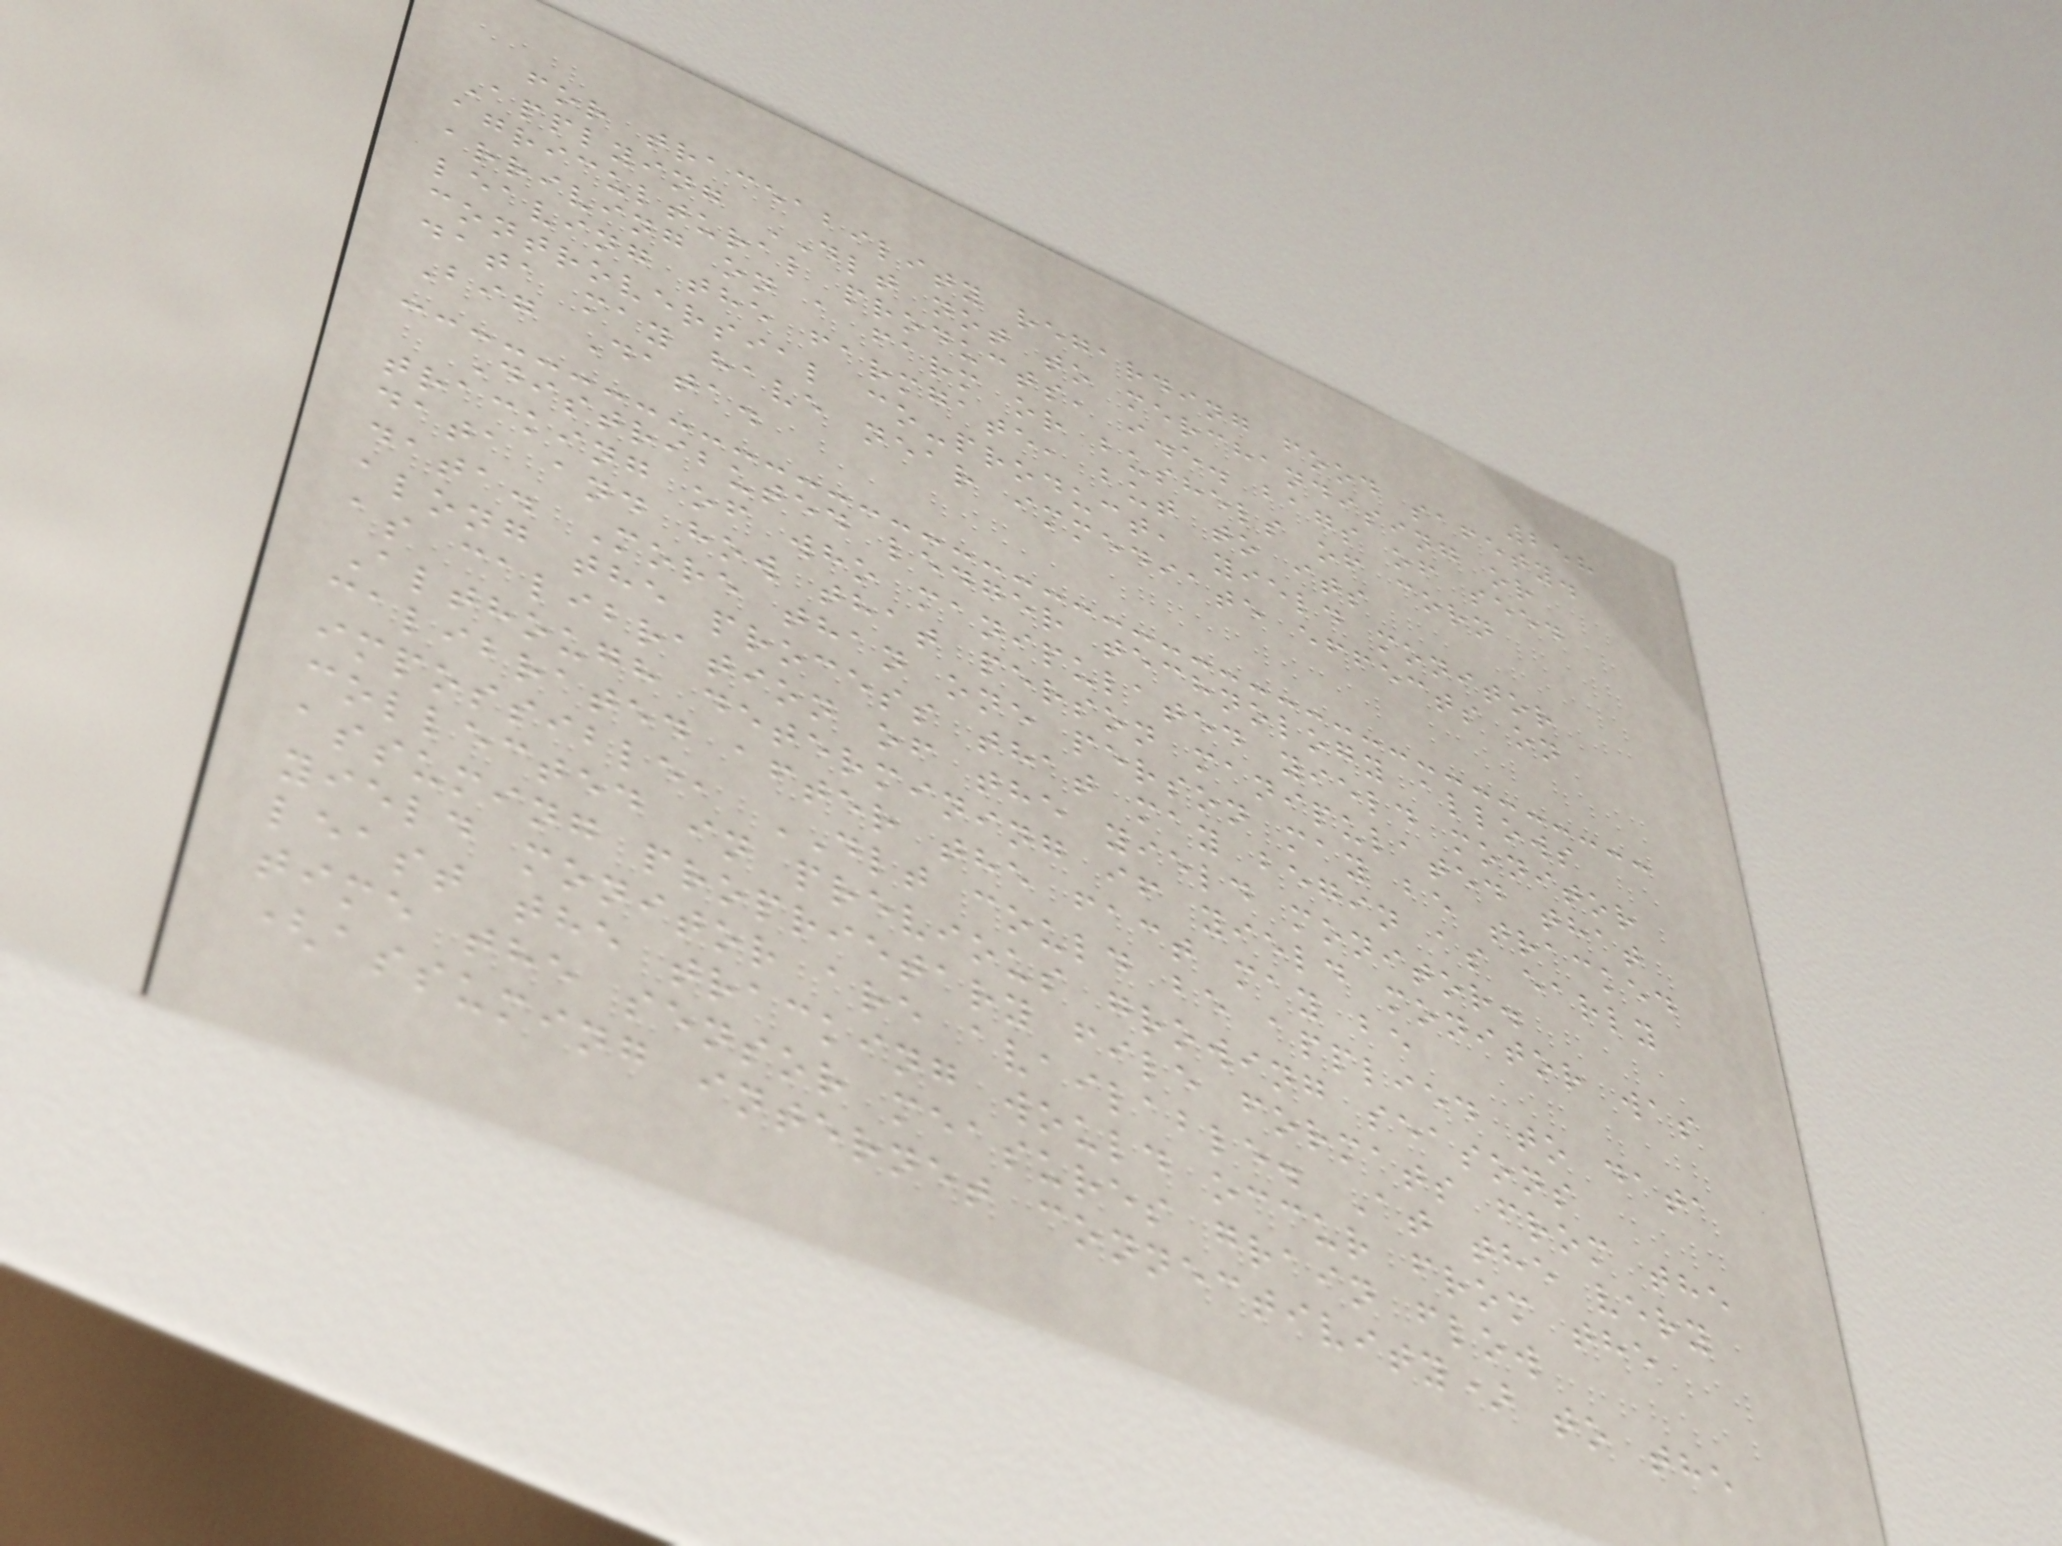258
for traceability regarding food safety.
Applying DLT not to merchandising or
agricultural products, i.e. bags of seed
arriving on a farm or bushels of corn
leaving the farmgate, but to its
controversial co-product, yield monitor
data may have near immediate effects on
Big Data.
Distributed ledger technology allows
tracking of who manipulated yield monitor
data and how that person manipulated that
data. More than one person may be tracked
along the process that may begin as early
as calibration of the yield monitor.
Although determining if yield monitor was
calibrated after the fact may be
impossible, DLT could be applied to data
collected in previous growing seasons
assuming proprietary file formats from the
yield monitor are available. At the very
least the tracking would occur from the
time the sensor measures grain flow
(assuming internet connectivity) to the
